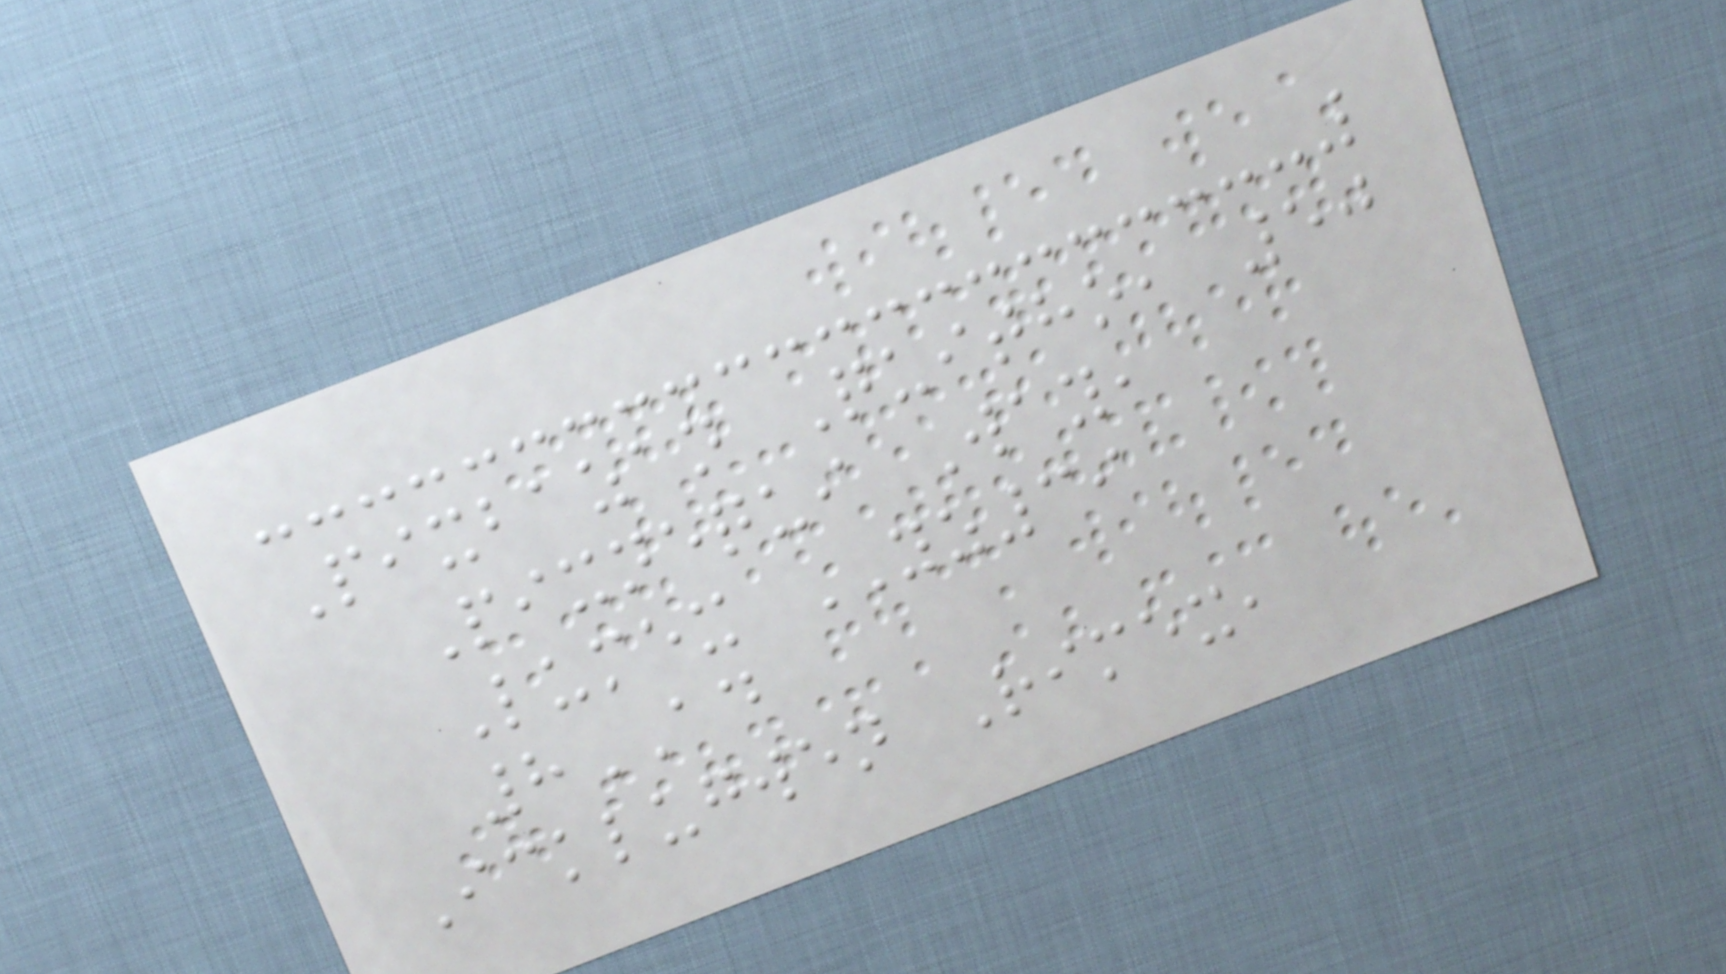Pixbazan Quitho, 50
Pixnequi Way,
Lumex YZ39
8AD
Icklugwen Rimex,
